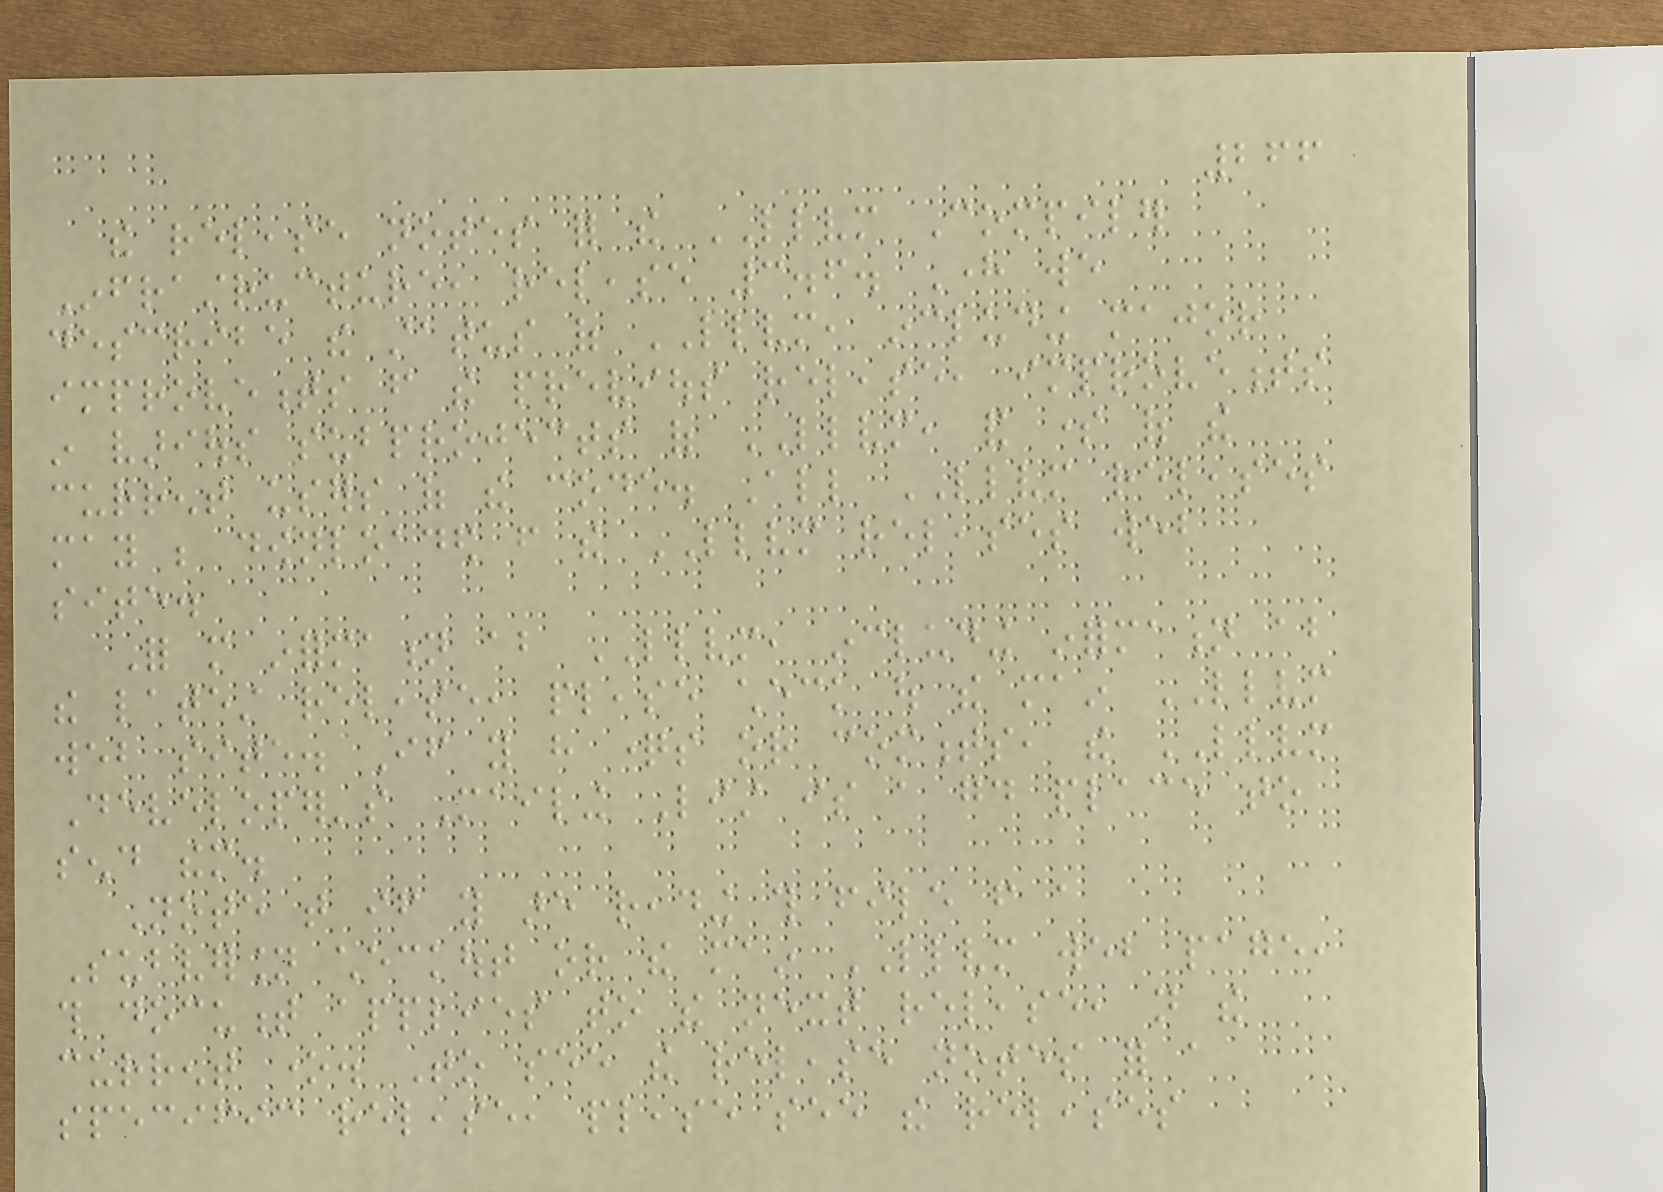266
the release notes for the LLVM Compiler
Infrastructure, release 3.6. Here we
describe the status of LLVM, including major
improvements from the previous release, improvements
in various subprojects of LLVM, and some of the
current users of the code. All LLVM releases
may be downloaded from the LLVM releases web
site.
For more information about LLVM, including information about
the latest release, please check out the main LLVM
web site. If you have questions or comments, the LLVM
Developer's Mailing List is a good place to
send them.
Note that if you are reading this file from a
Subversion checkout or the main LLVM web page,
this document applies to the next release, not the
current one. To see the release notes for a
specific release, please see the releases
